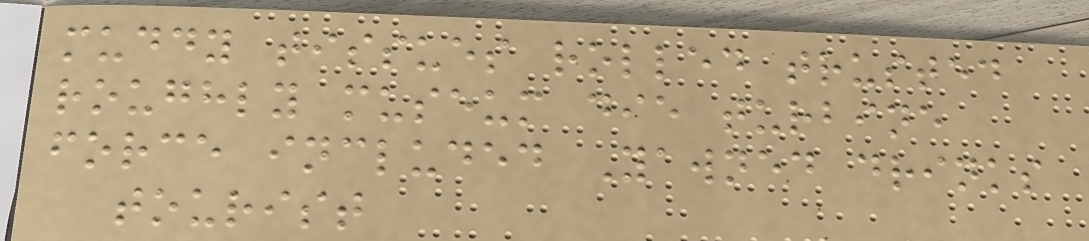muddy tissues rolled trusted
roughly museum die turbine
force included Yawned drinks
tourist
